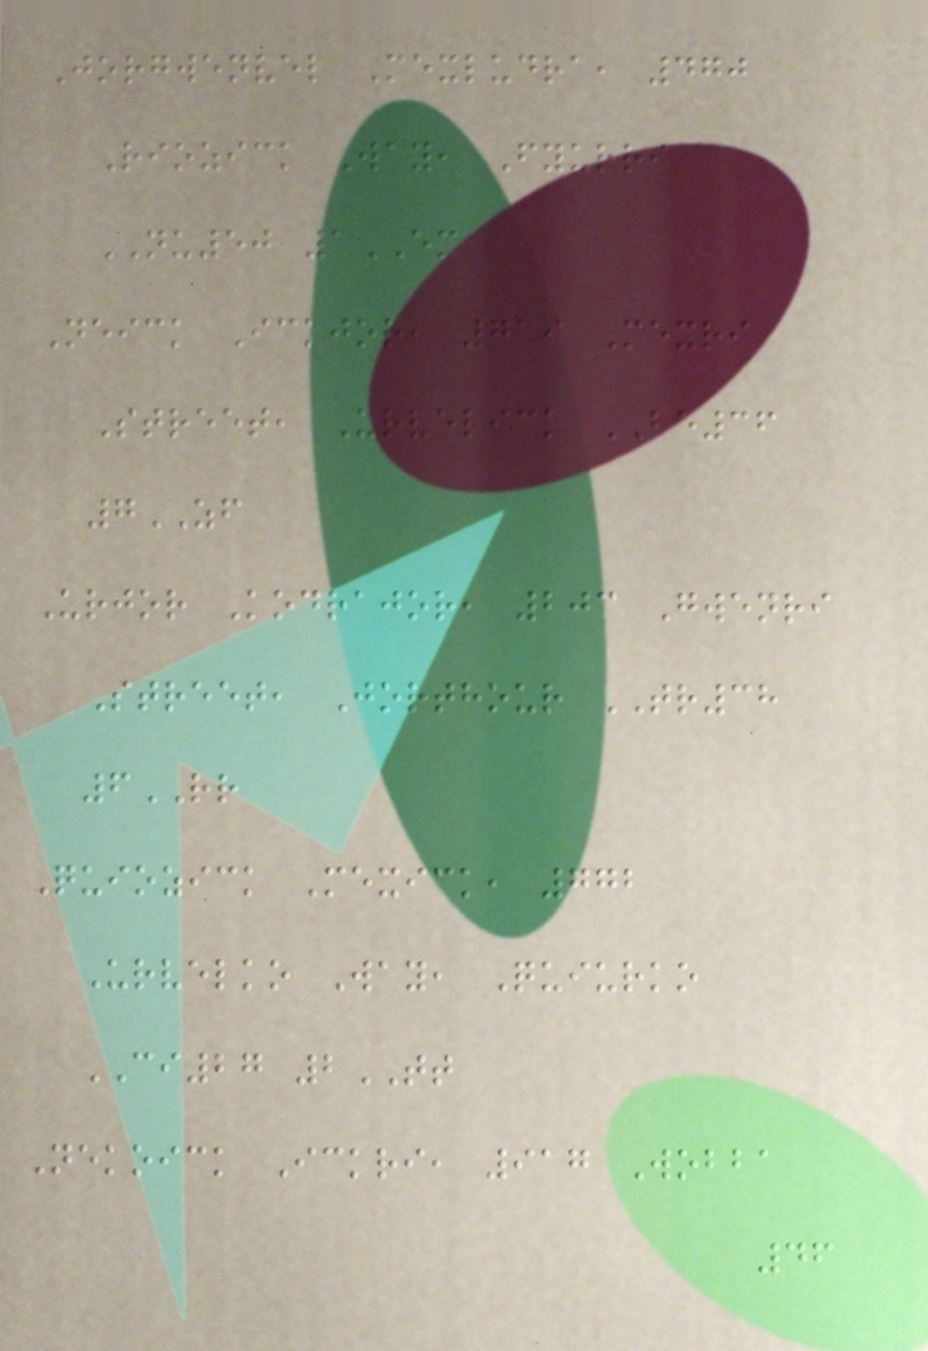Jorgwenvel Mexludra, 470
Riozick Way, Fyurri
NU50 1EM
Neick Ickjor, 719 Mexri
Street, Urvelick BE36
7ZF
Urjor Kodrajor, 203 Gwenri
Street, Jorthour TR38
6RR
Quiozick Mexick, 772
Urvelko Way, Quiurko
CI27 2TT
Nekoick Ickri, 917 Wobba
46
